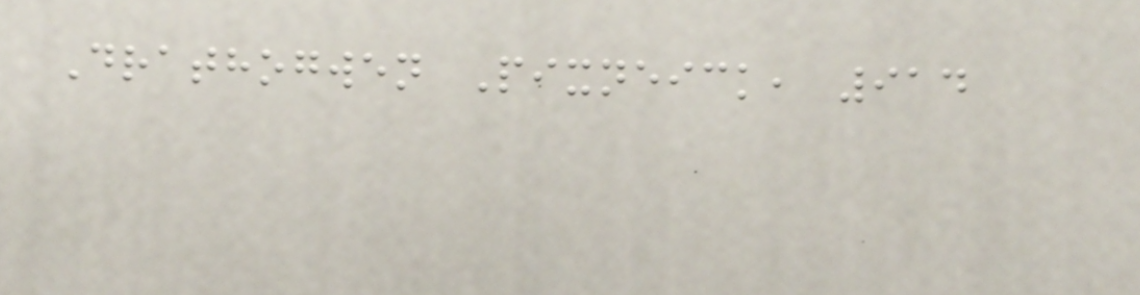Drathogwen Pixneick, 914
